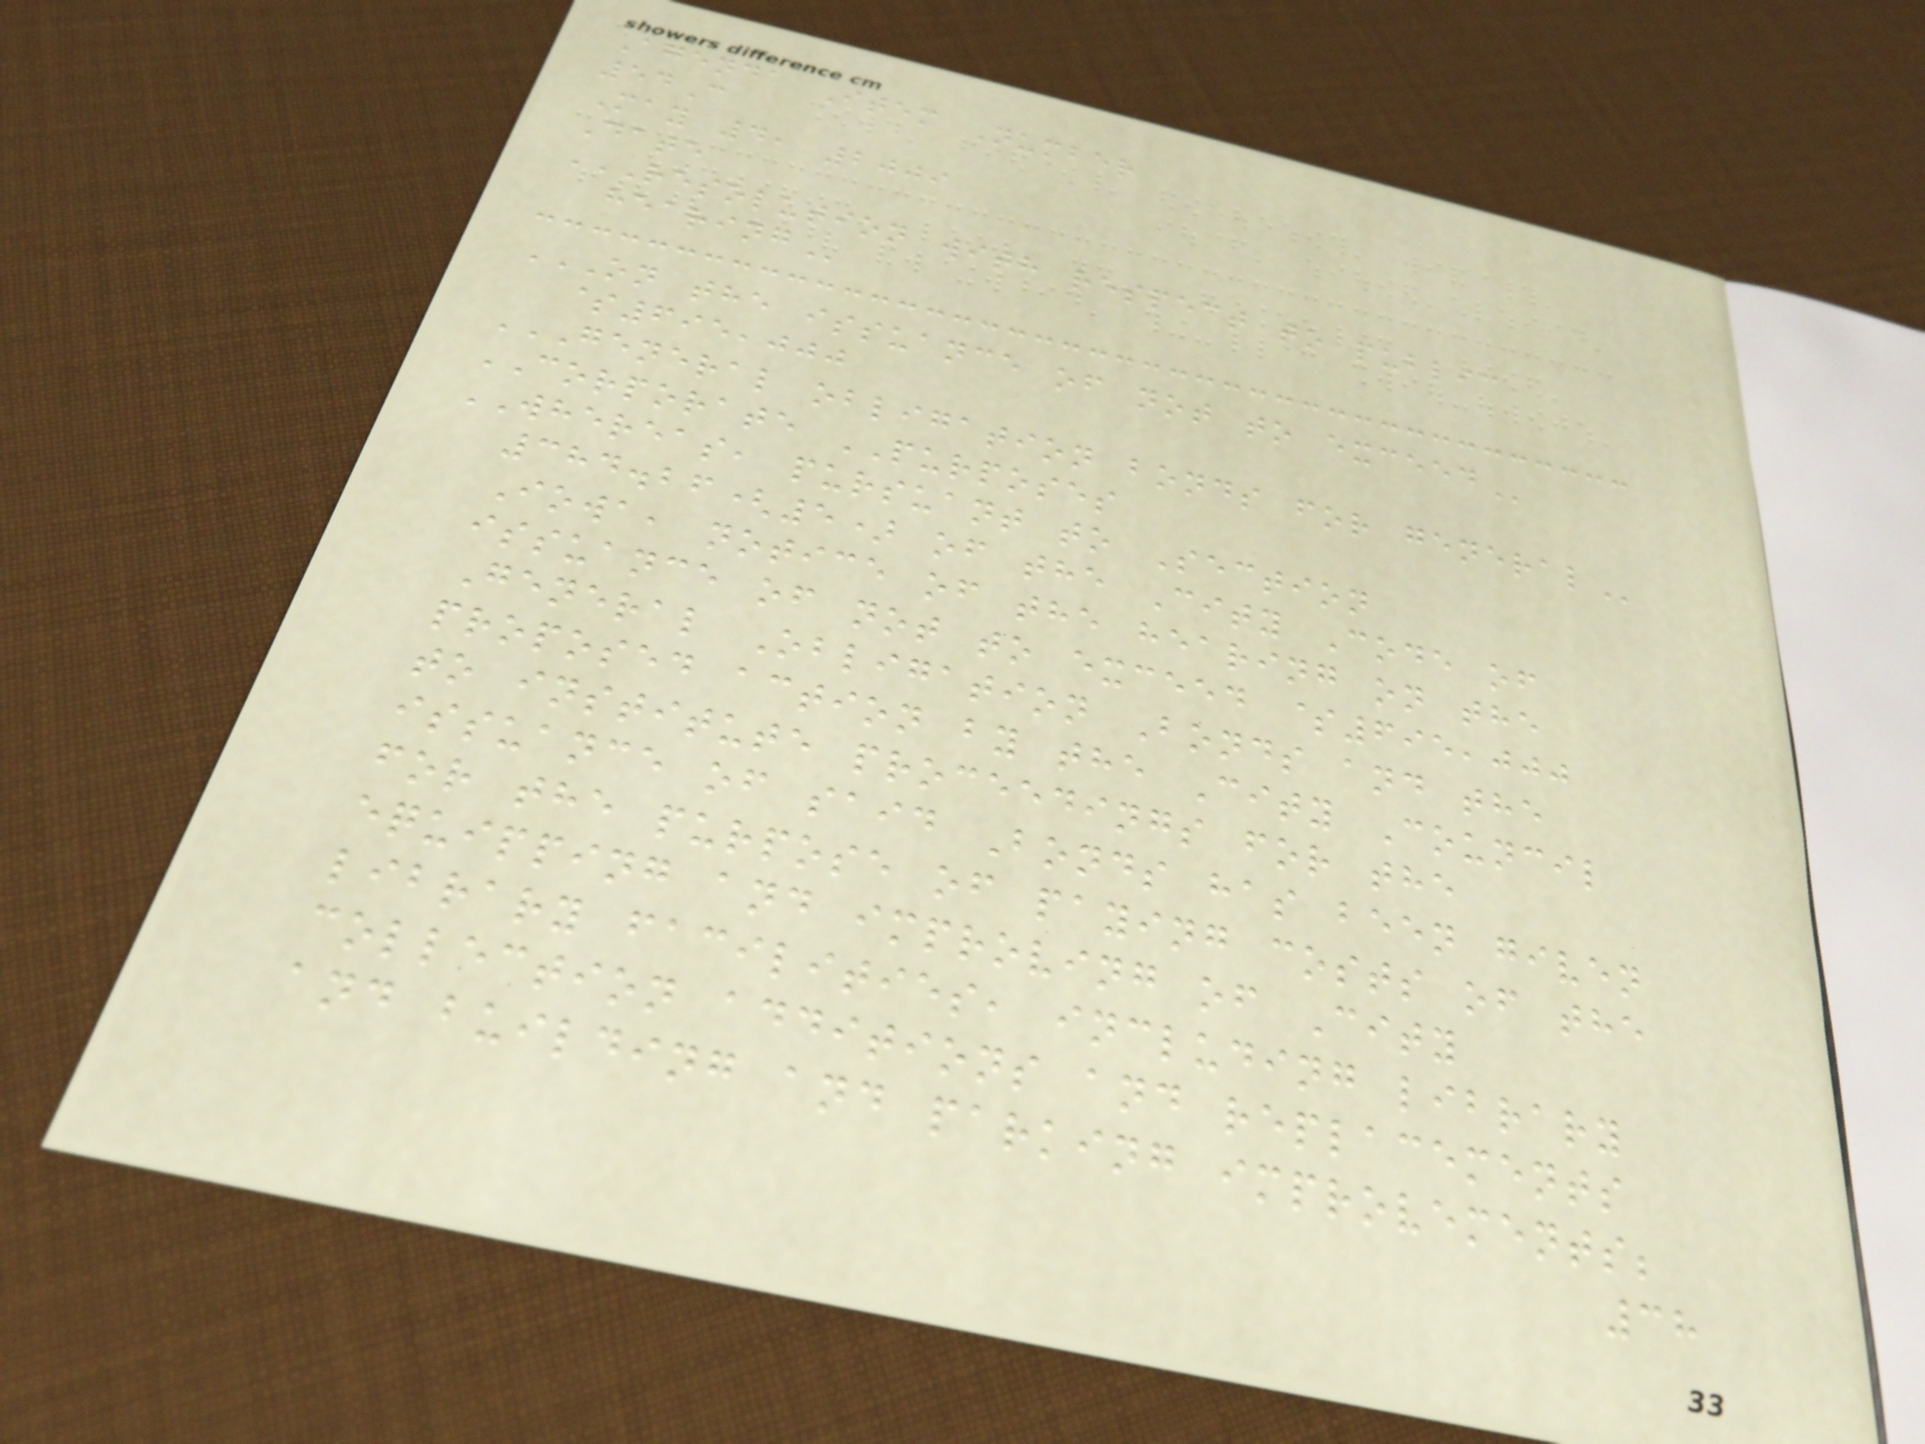Agenda Item Number
54C
May 4, 2009
Date
RESOLUTION WITH RESPECT TO PUBLIC
HEARING
ON THE ISSUANCE OF NOT TO EXCEED
$695,000
GENERAL OBLIGATION BONDS FOR GENERAL
CORPORATE PURPOSES
WHEREAS, pursuant to Section
384.26(5) of the City Code of
Iowa, notice of the hearing on the
issuance of not to exceed $695,000
General Obligation Bonds and the
proposed action by the City Council
to institute proceedings for the
issuance of said Bonds has been given
for the purpose of paying costs of the
equipping and improving of City
library facilities, including library
collection additions and replacements
and building and parking improvements;
38
